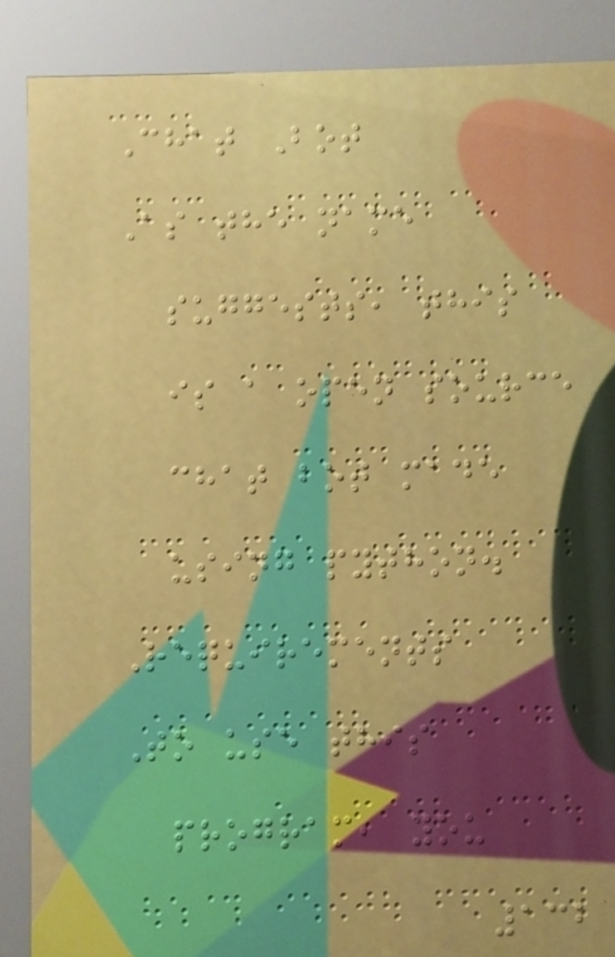Chat Bot
As the name
suggests, this
is a open source
chat bot made
using python.
Requirements
To use this
program, you
132
